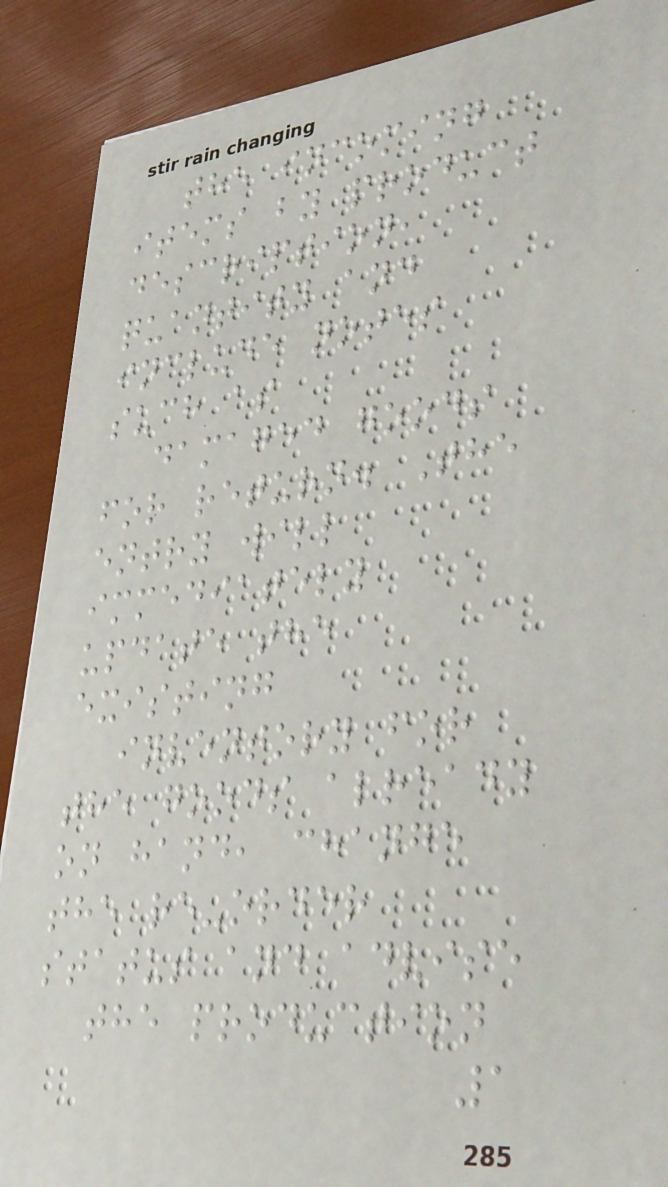the incoming
items by product
description,
quantity and
include notes
such as
damaged goods
for return. The
entry will
immediately
update the
existing
inventory for
the goods already
on hand, change
the re-order
status and advise
the production
1
